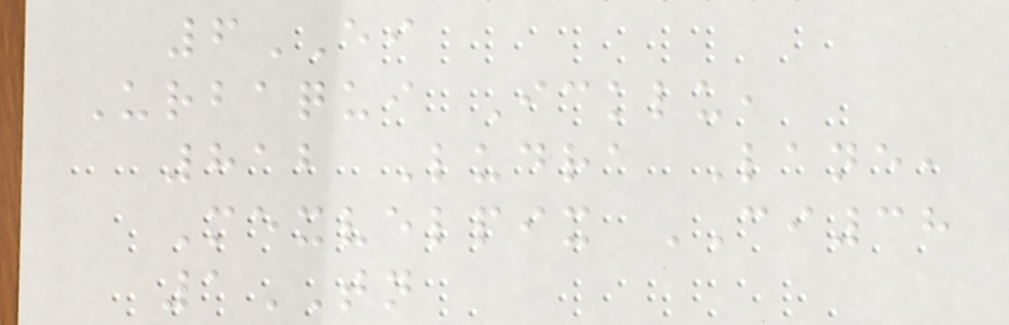6EI
Urbaqui Icklu,
812 Ludra Lane,
Mexvelpix CI38
1TN
